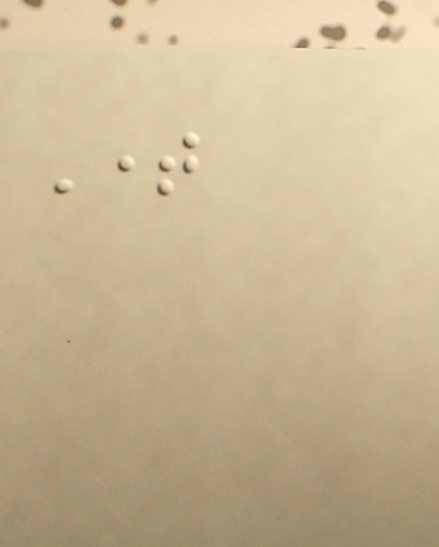Time
